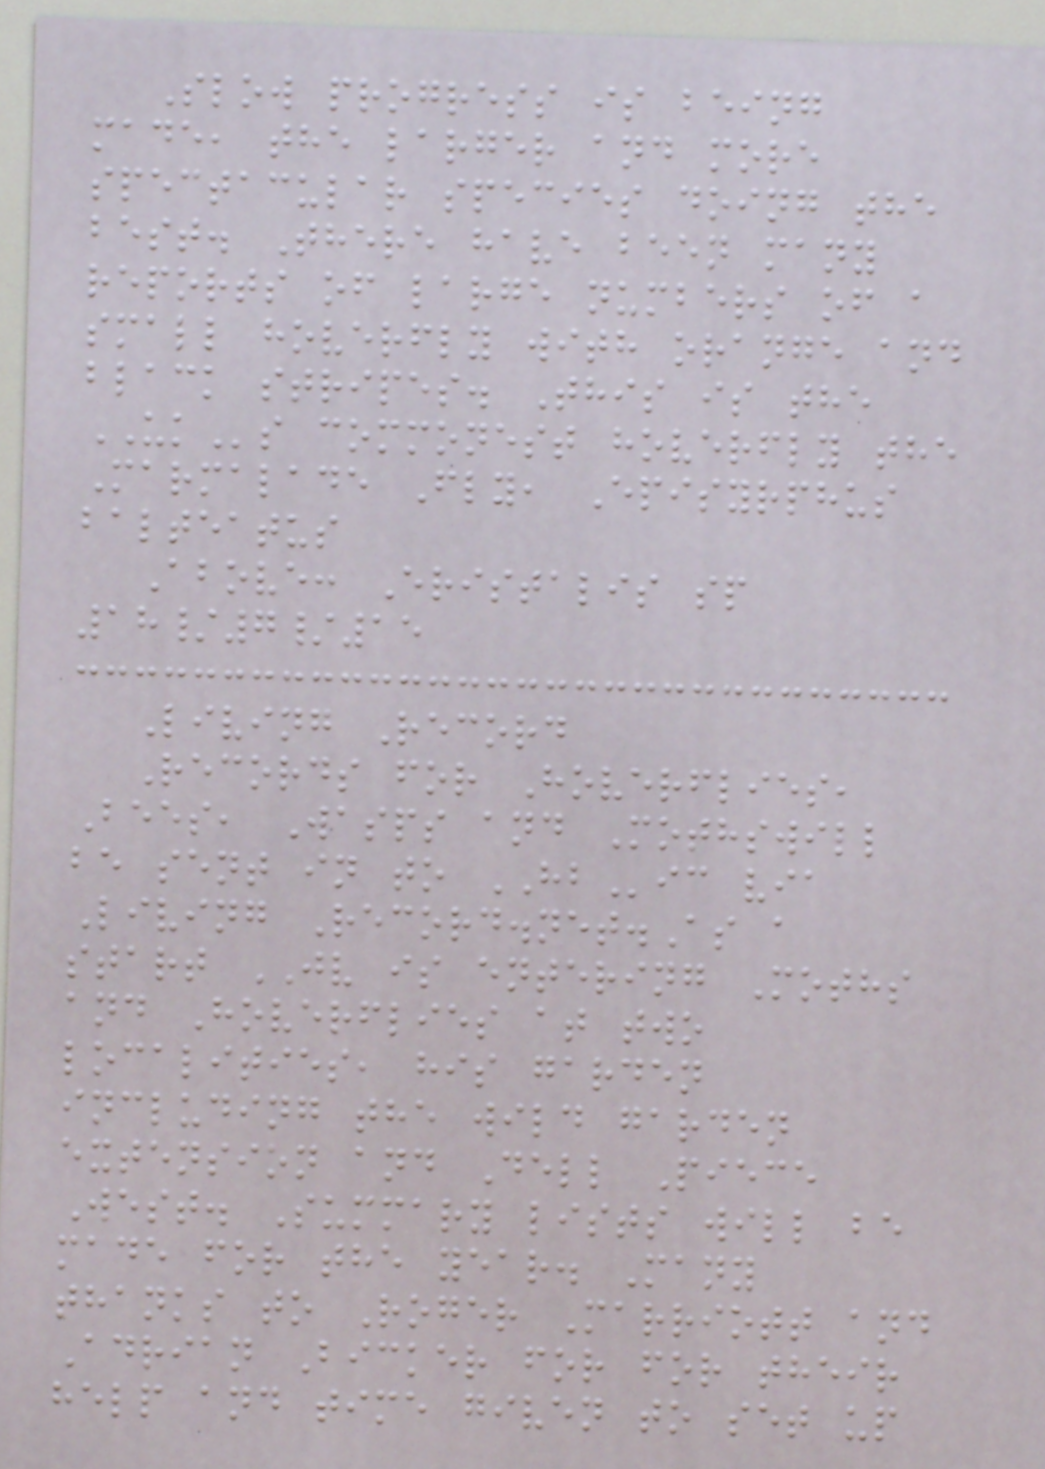Slow progress is being
made, the larger and more
spectacular species doing the
best. There have been many
reports of large numbers of a
small hoverfly with orange and
black stripes. This is the
UKs commonest hoverfly the
Marmalade Fly, Episyrphus
balteatus
Above: Eristalis sp
18/7/15
Living Record
Records for Hoverflies,
Bees, Wasps and Mothswill
be sent in to HBic via
Living Record.net.As a
start JV is entering Moths
and Hoverflies at two
localities, his garden
including the wild garden
extension and Dell Piece
West. Summary lists will be
made for the year. Many
thanks to Roger Marriott and
Adrian Bicker for for their
help and time given to set up
